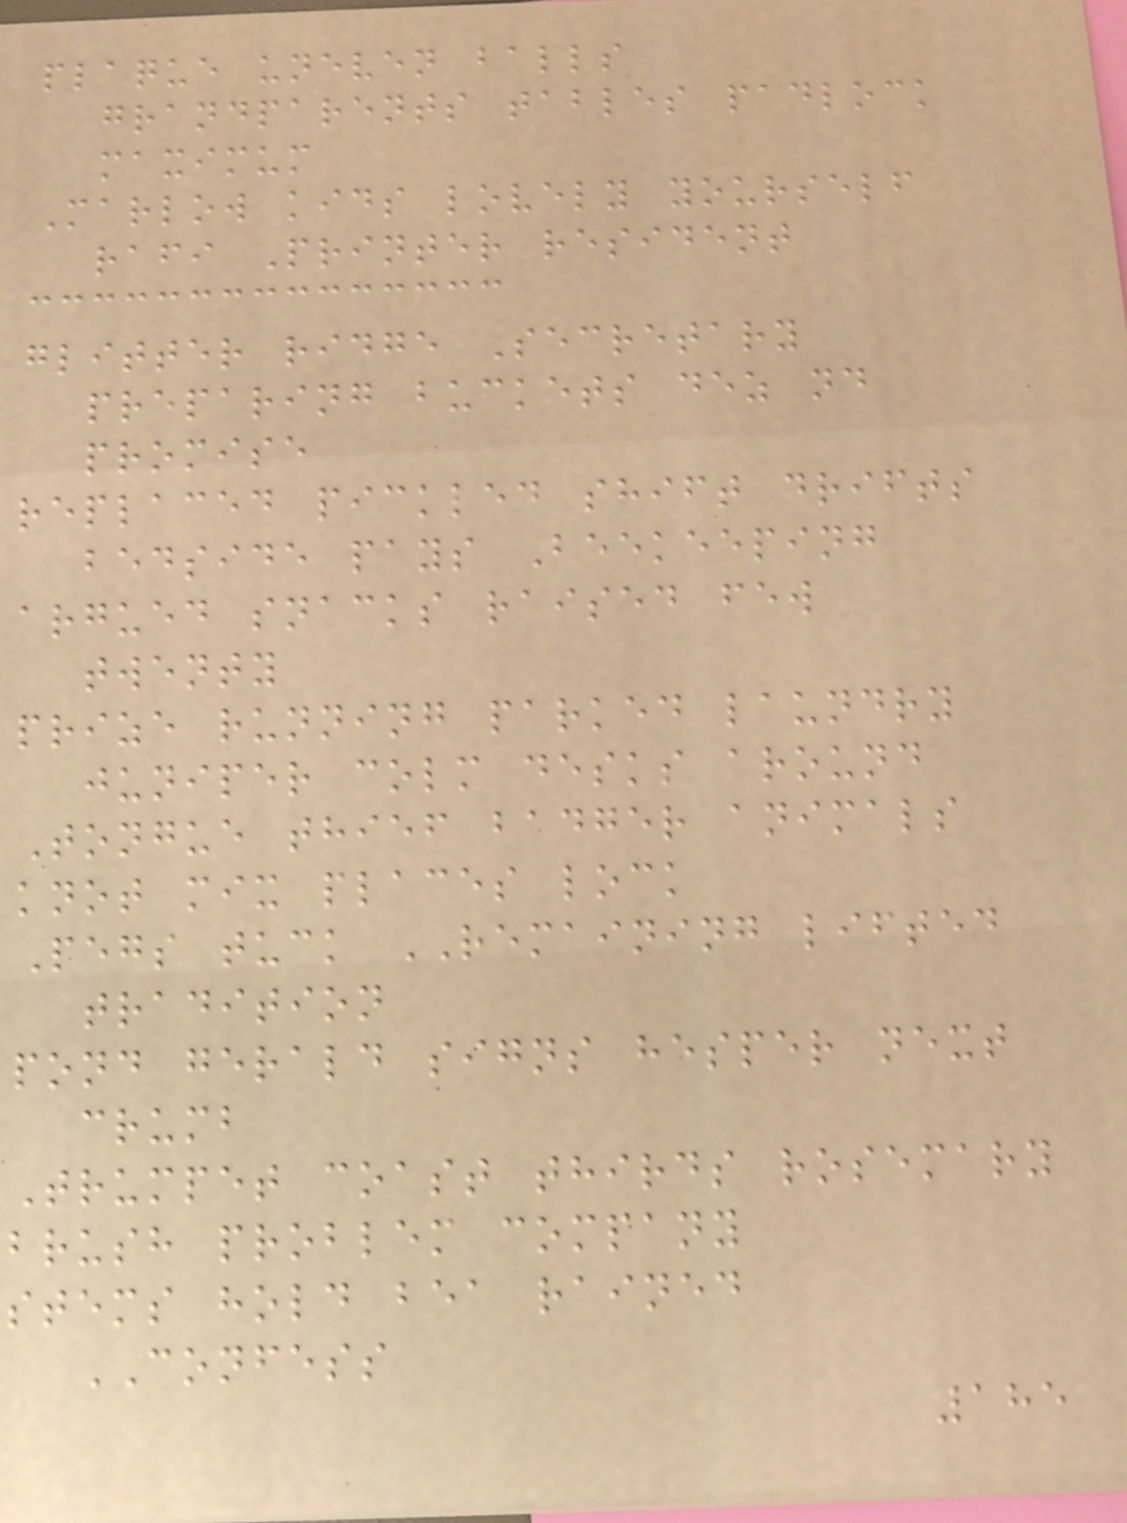plaque uneven balls
grandparents tables padlock
maximum
Marlow kids lovely yourself
rafi Printer resident
glitter ridge Secretary
preparing buckets dez nd
promise
replaced pickled shift drifts
bedside pays Beekeeping
argued snacks raised few
twenty
prize running parked laundry
juniper colm desks around
Tongue thief badger animals
knot mix places lock
Pegs tuck REMAINING lifted
tradition
pond gerald signs hesper next
crumb
Trumpet coast thirds rosemary
brush problem company
stems hold bea rained
CONFESS
185
